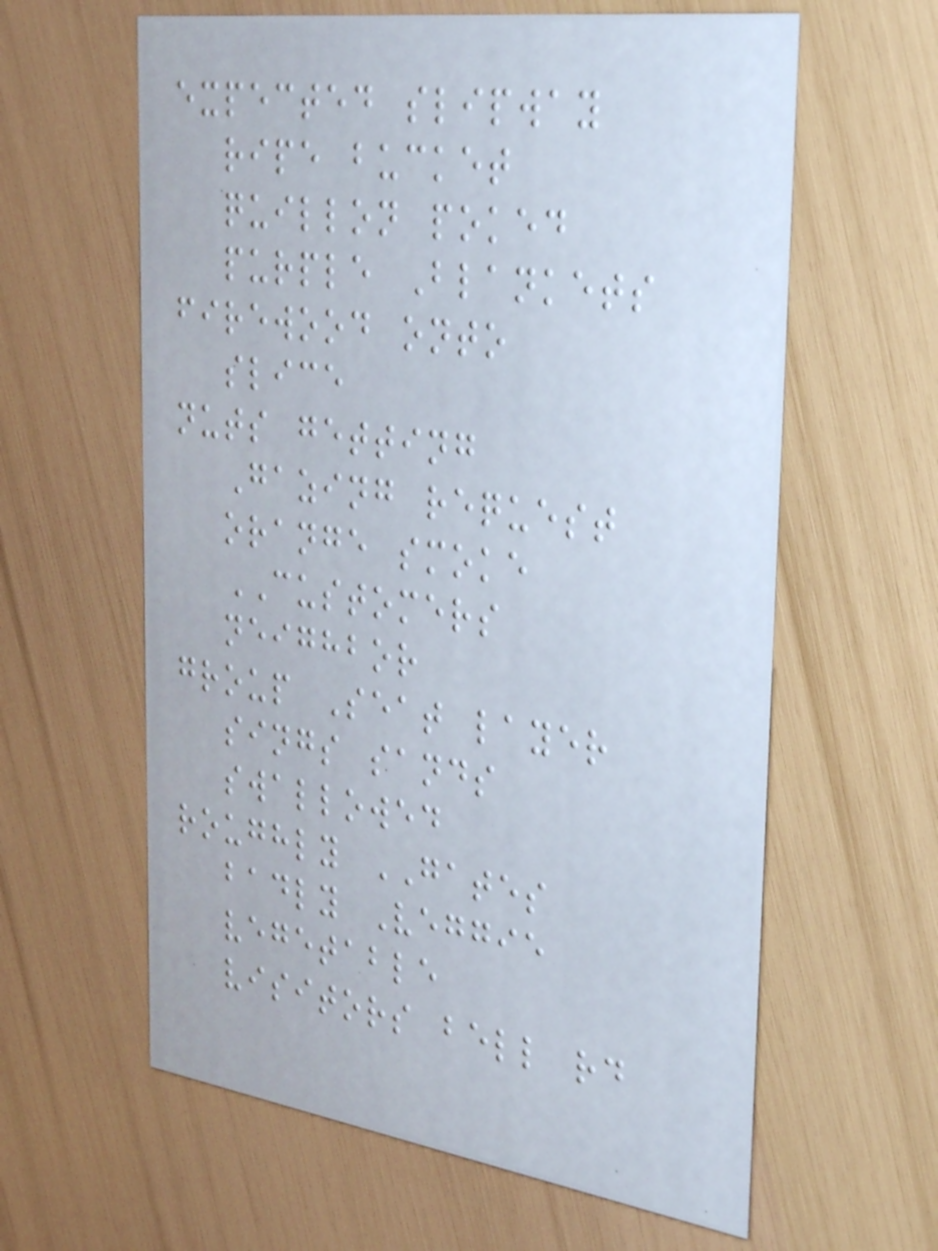expected slipway
ripe bucket
quillon poked
purple Blankets
firewood onto
slice
nuts getting
Gazing request
orange smoke
CUSTOMERS
neighbor
group Seat layer
sings sands
swallowed
roughly GATES
badly Veggie
vegetable
visitors bell rd
